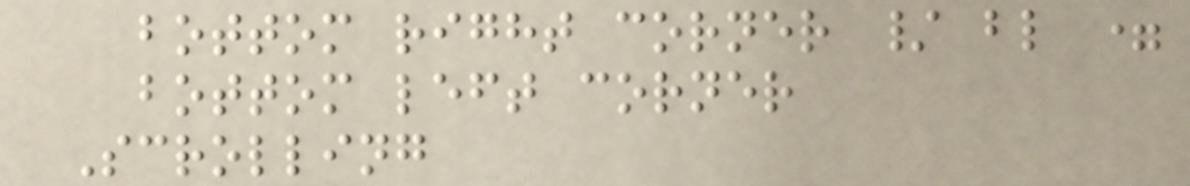bottom right corner / bl =
bottom left corner
Scrolling
